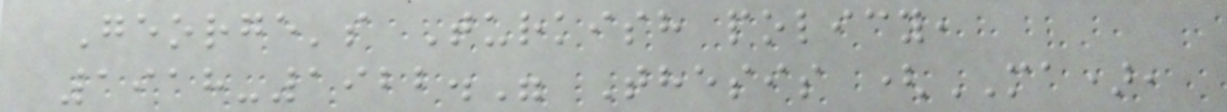George's Turkish policy,
1918-1922." Thesis (MA),
